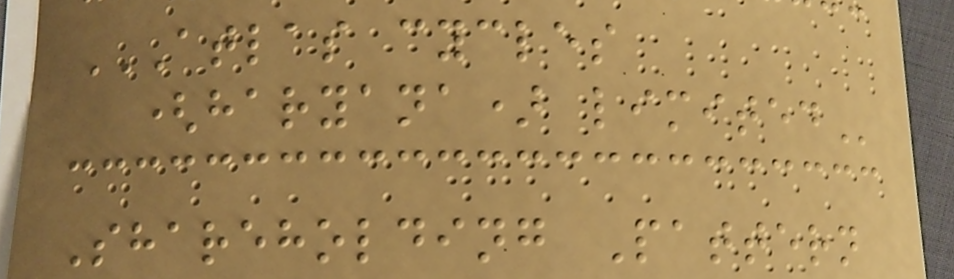ATLAS CYCLES
(HARYANA) LIMITED
Shareholding Pattern
